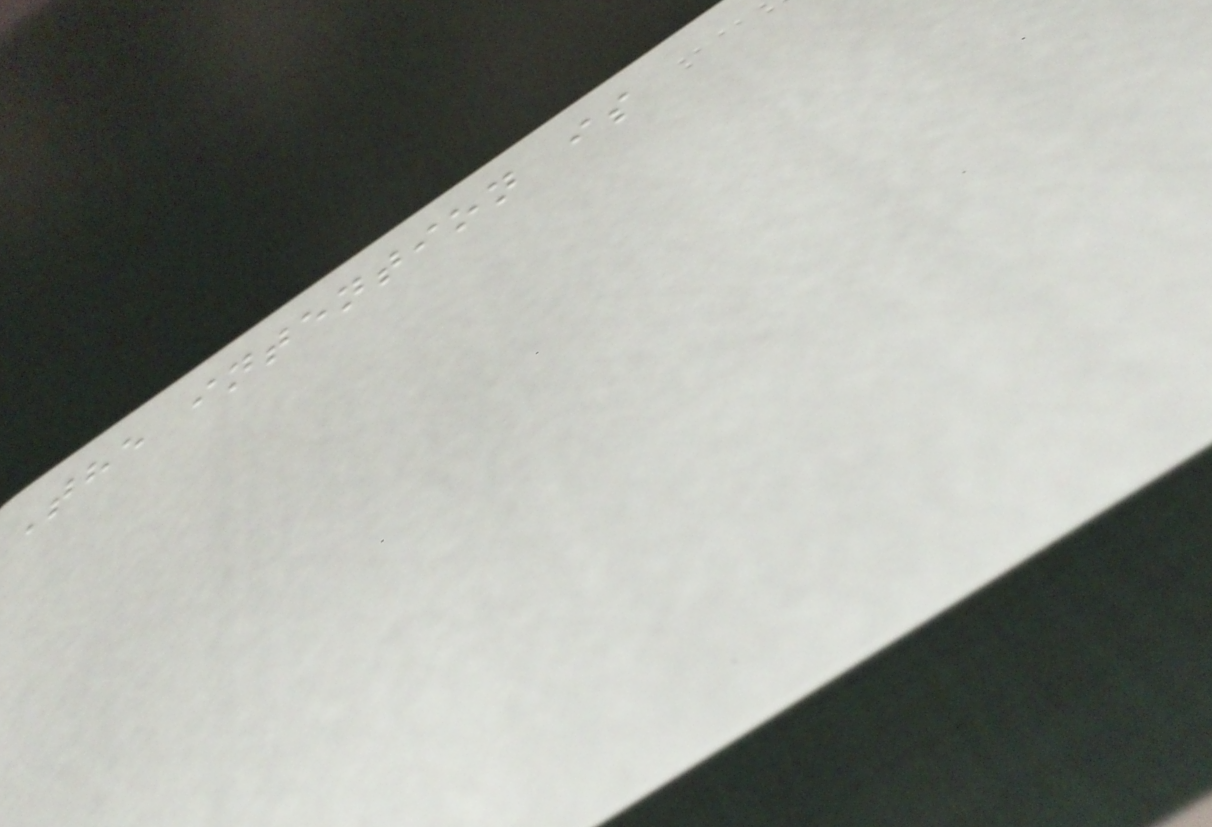The intention is
